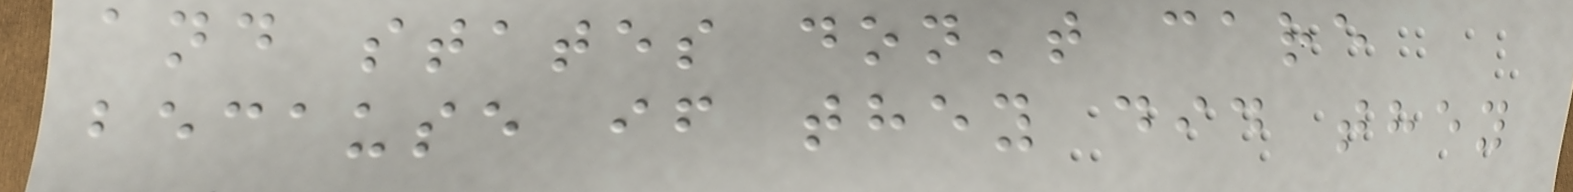and states don't care
because if they did they
